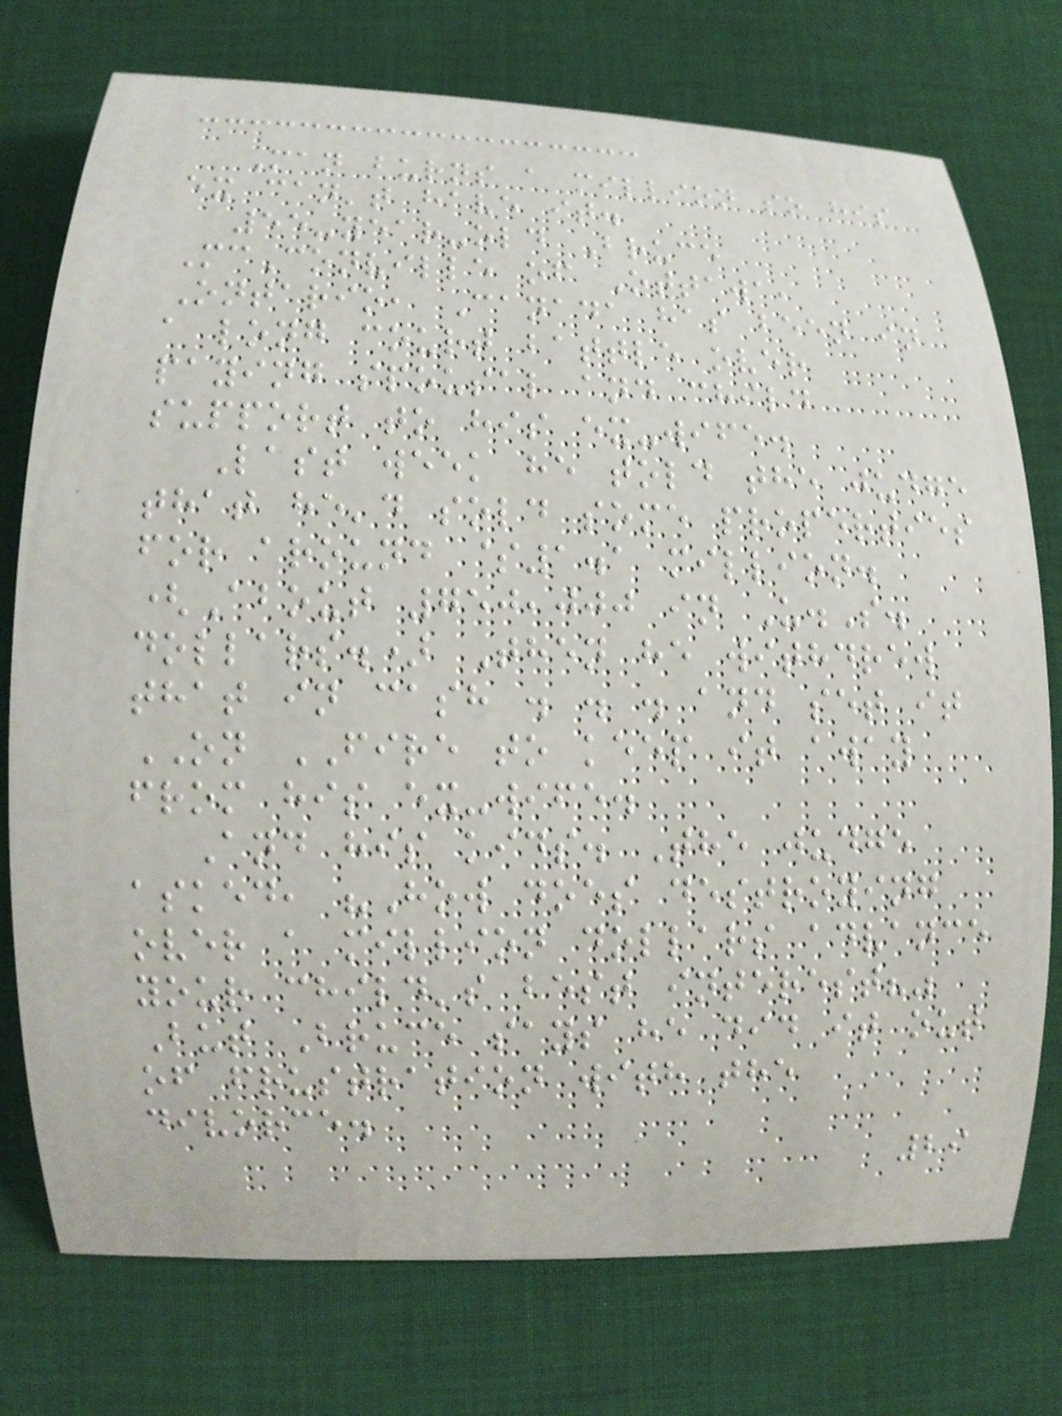Man burns a million so his
ex can't have it.
55-year-old Bruce
McConville of Ottawa,
Ontario, Canada has been in
a long court battle over
paying spousal and child
support to his ex-wife.
Last week he told the judge
that he'd sold some properties
for around $1.1 million.
(About 750,000 in U.S.
dollars.) Then he withdrew
that in cash . . . and set it
ON FIRE to keep it away
from his ex-wife.
And his kids. The judge
asked, "How does destroying
over a million dollars advance
your child's best interest?"
But Bruce says he did it out
of frustration with the
divorce.
29
